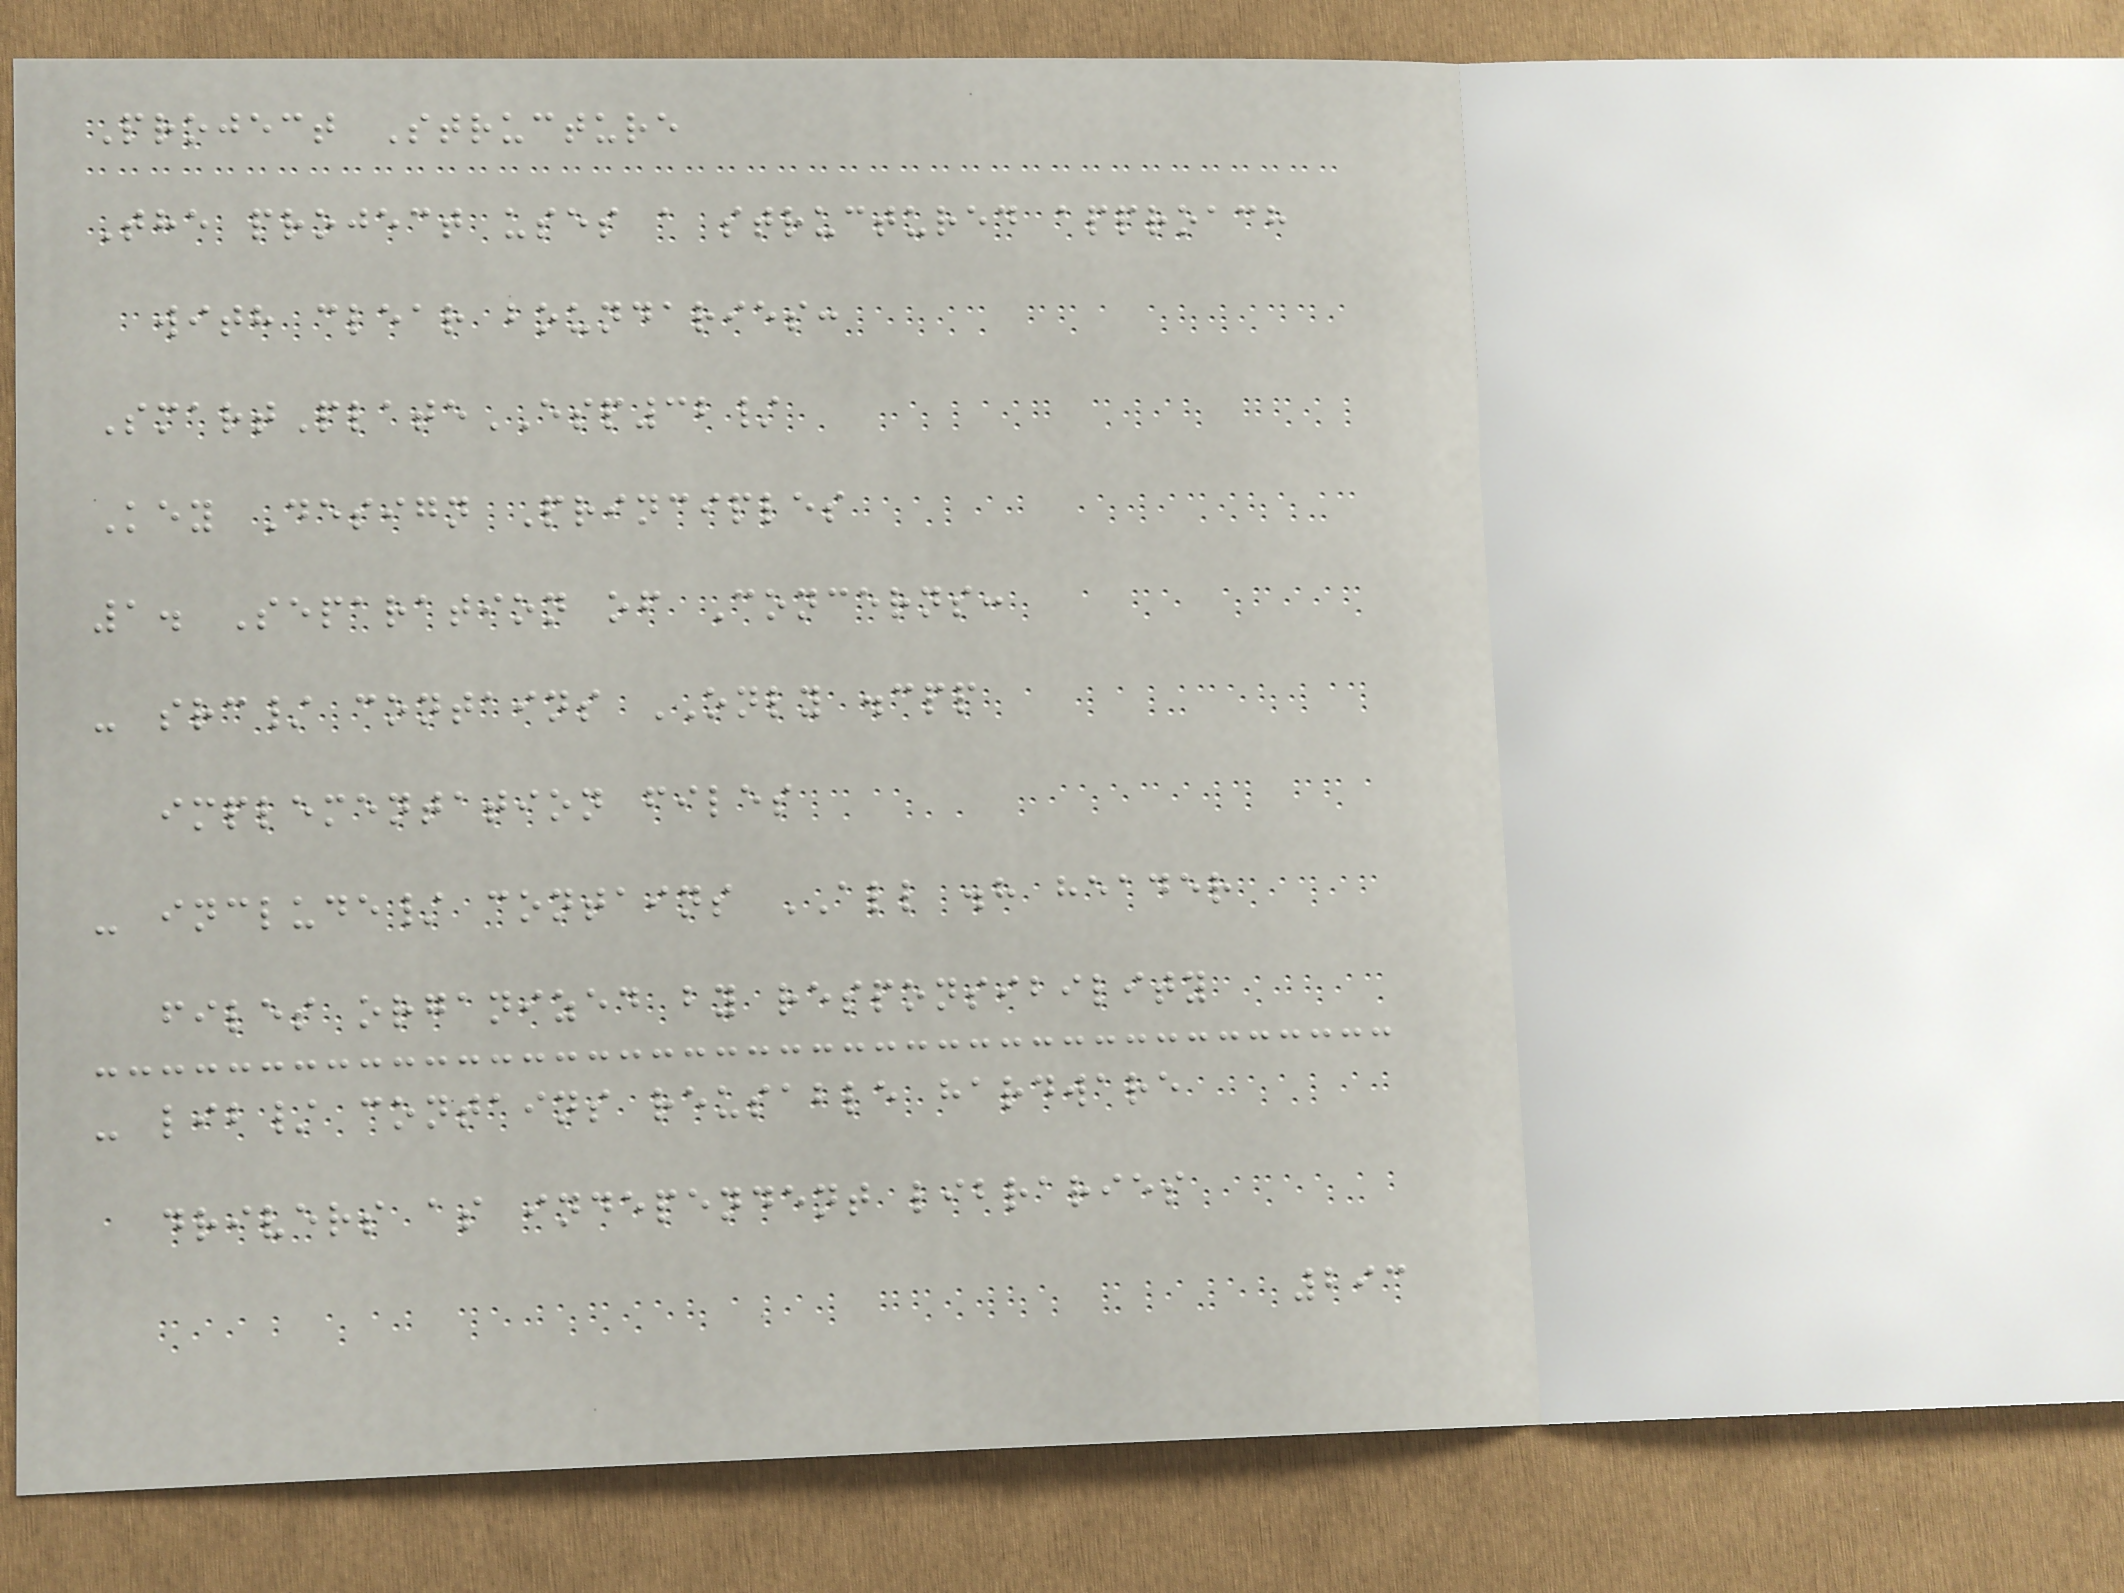Project Structure
The project uses a structured approach
with clear boundaries:
SmartPlateESP32/
Key Design Principles
1. Separation of Concerns:
- src/ contains ONLY .cpp
implementation files
- include/ contains ALL .h header
files organized by responsibility
- lib/ contains reusable hardware
drivers as independent libraries
293
